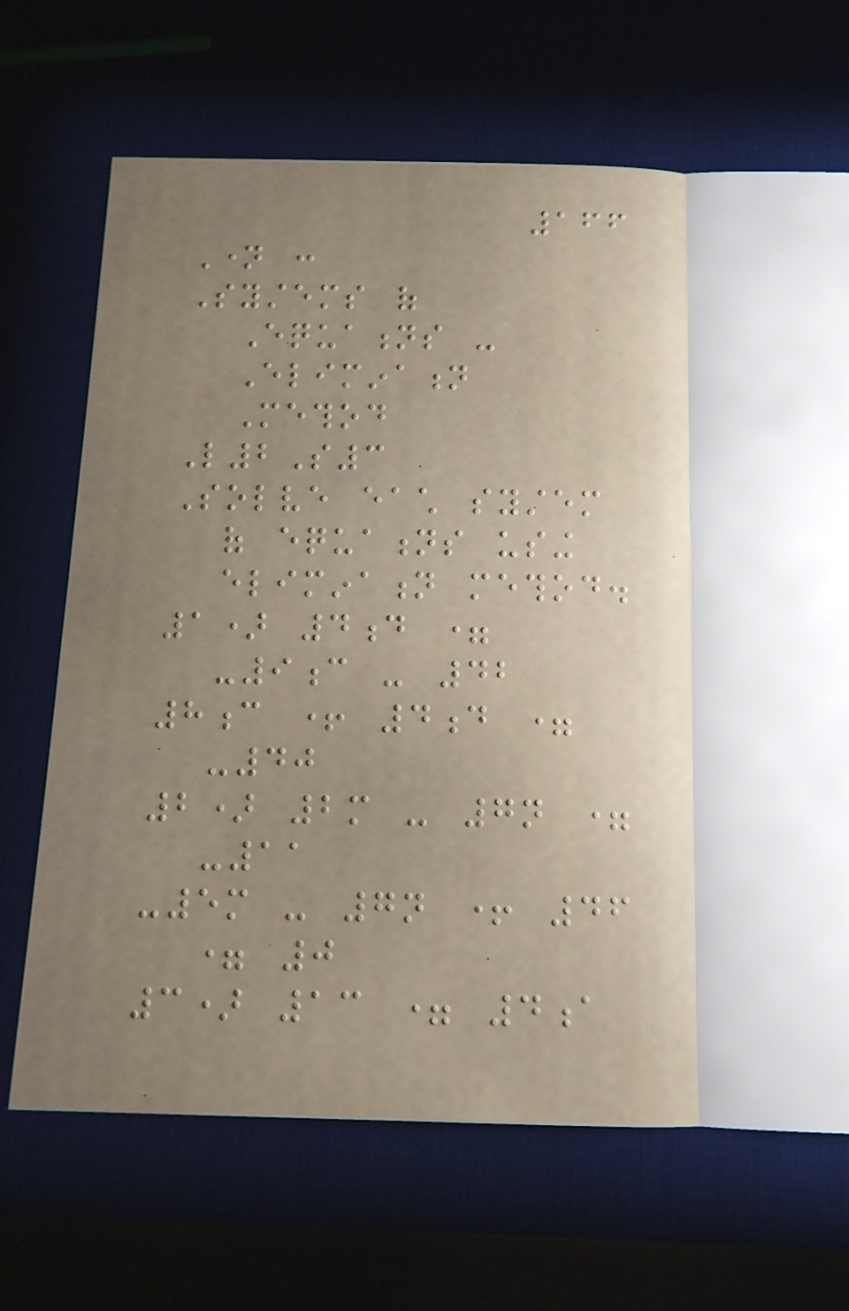166
Name :
Systems of
Equations -
Elimination
Method
L2S3
Solve each system
of equations using
elimination method.
1) 4d =
-9c - 42
8c + 4d =
-40
2) 2m - 7n =
-11
-5m - 7n + 46
= 0
3) 13 = 4a
